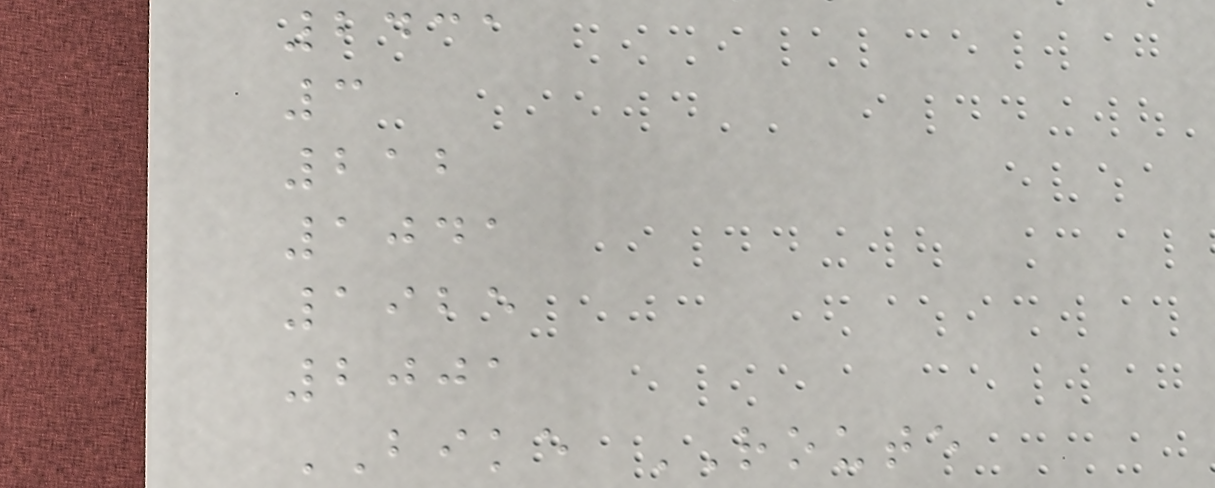2431
3
212
1041
1925
2001
BIKE ROUTE
